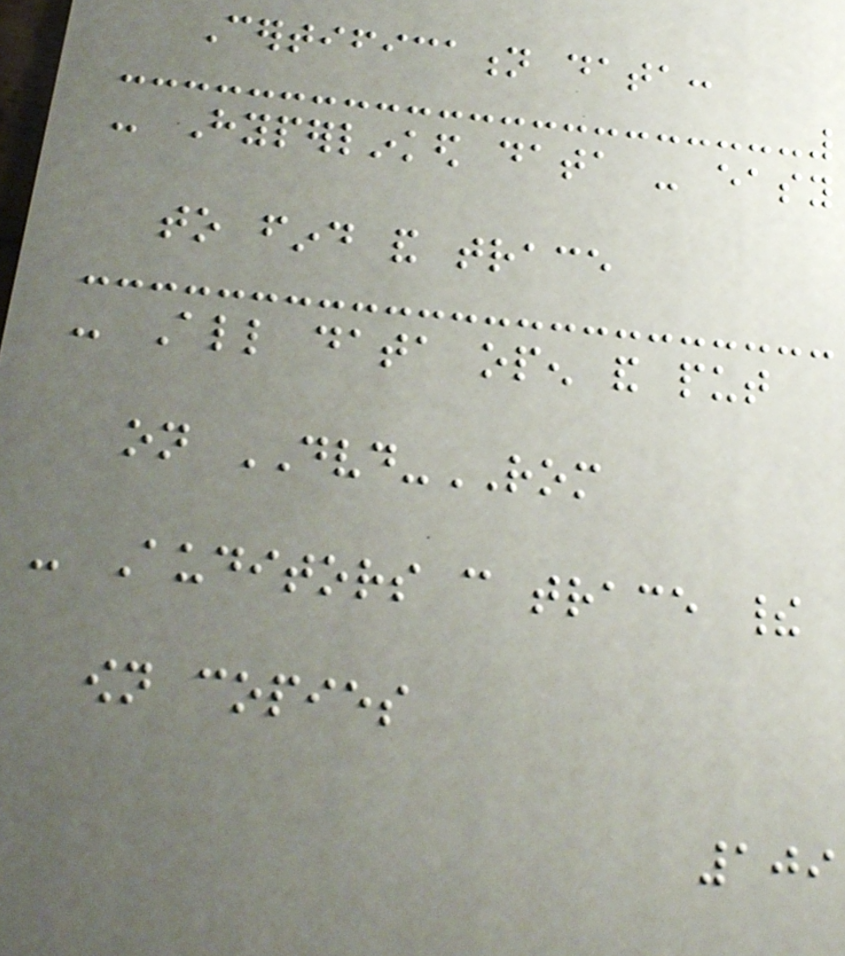Certification data:
- Hyperlinked data - easy
to find and trace
- All data open and put
on DVD-ROM
- Auditors can trace their
own copies
109
